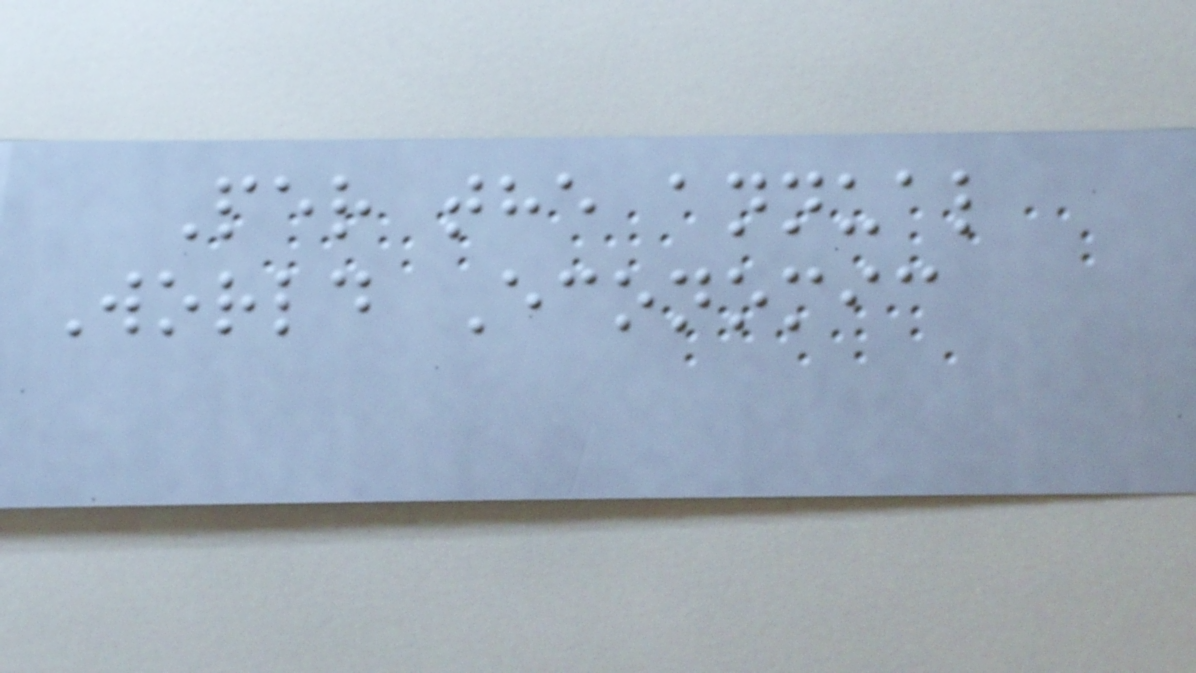Per the annual
World Economic
